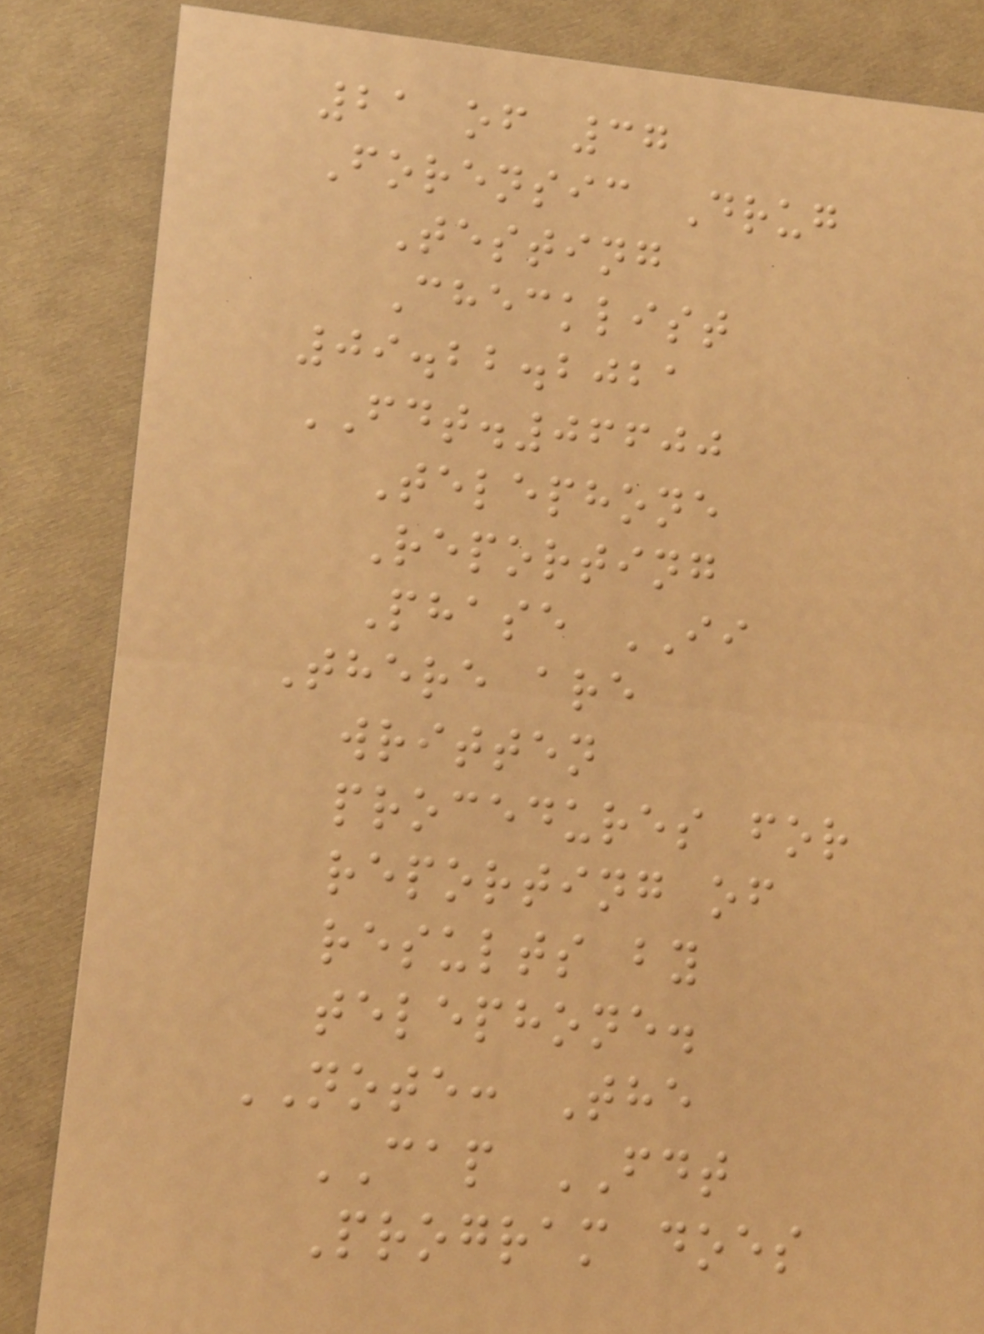21 of 37
Forensic Drug
Testing
Checklist
09.22.2021
FDT.06600
Telephone
Reporting
Phase II
There are
written
procedures for
reporting of
results by
telephone.
NOTE: The
CAP FDT
Program does
